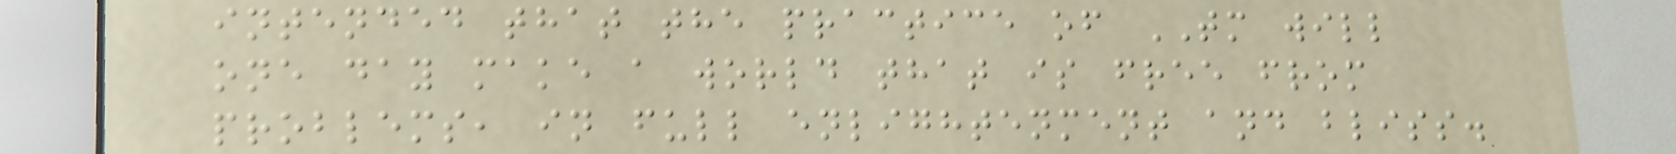intended that the practice of TM will
one day make a world that is free from
problems, in full enlightenment and bliss.
